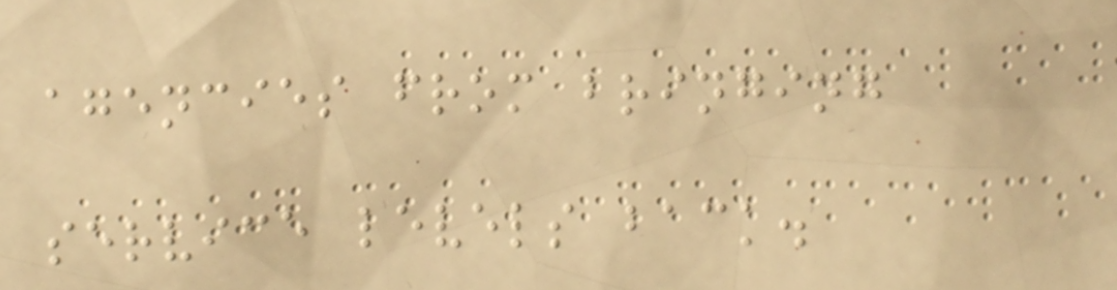agencies from bringing
service levels back.
